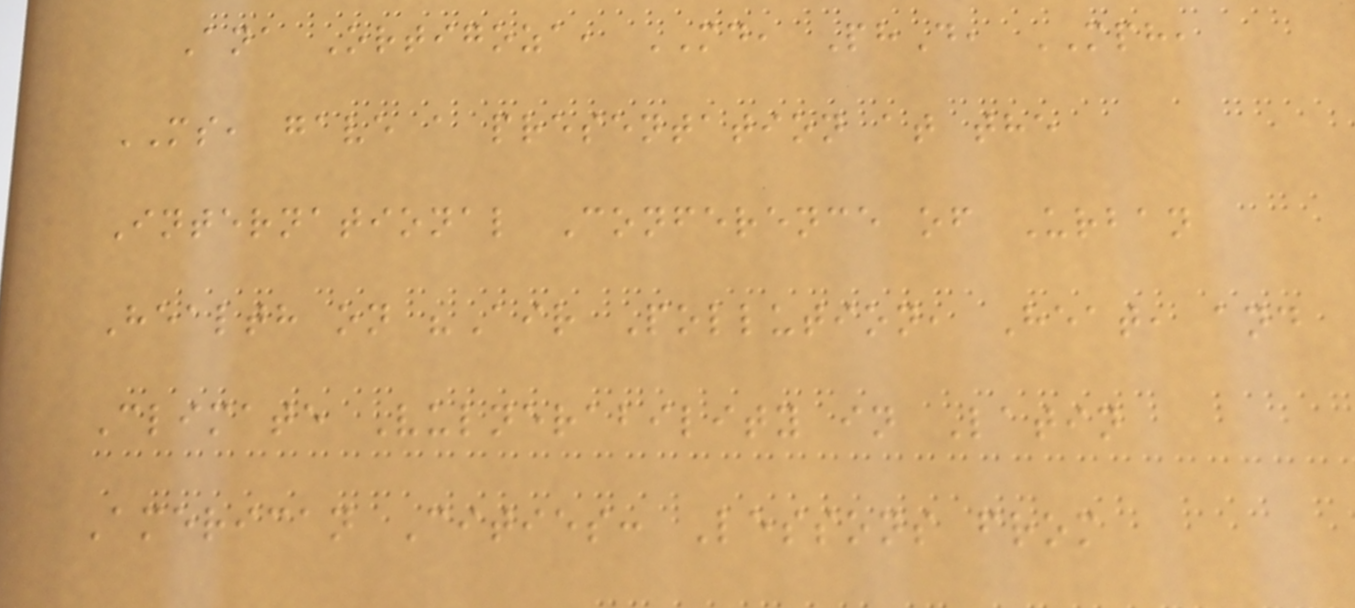Ana Ortigoza, MD, PhD, MPH,
MS, gave a presentation at the
International Conference of Urban
Health on "Air Pollution, Heat, and
Climate Vulnerability in Latin
American Cities: Lessons from
